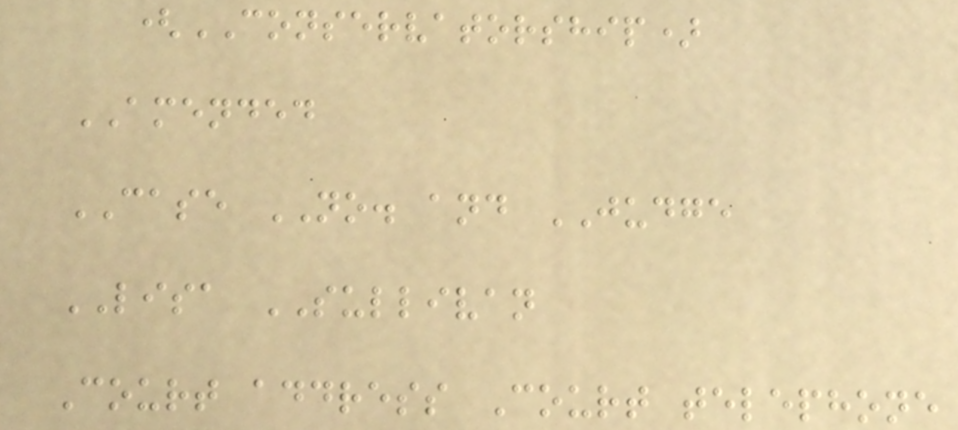(CONSERVATORSHIP)
AMENDED
CASE NO. and JUDGE
LISA SULLIVAN
Court address Court telephone
